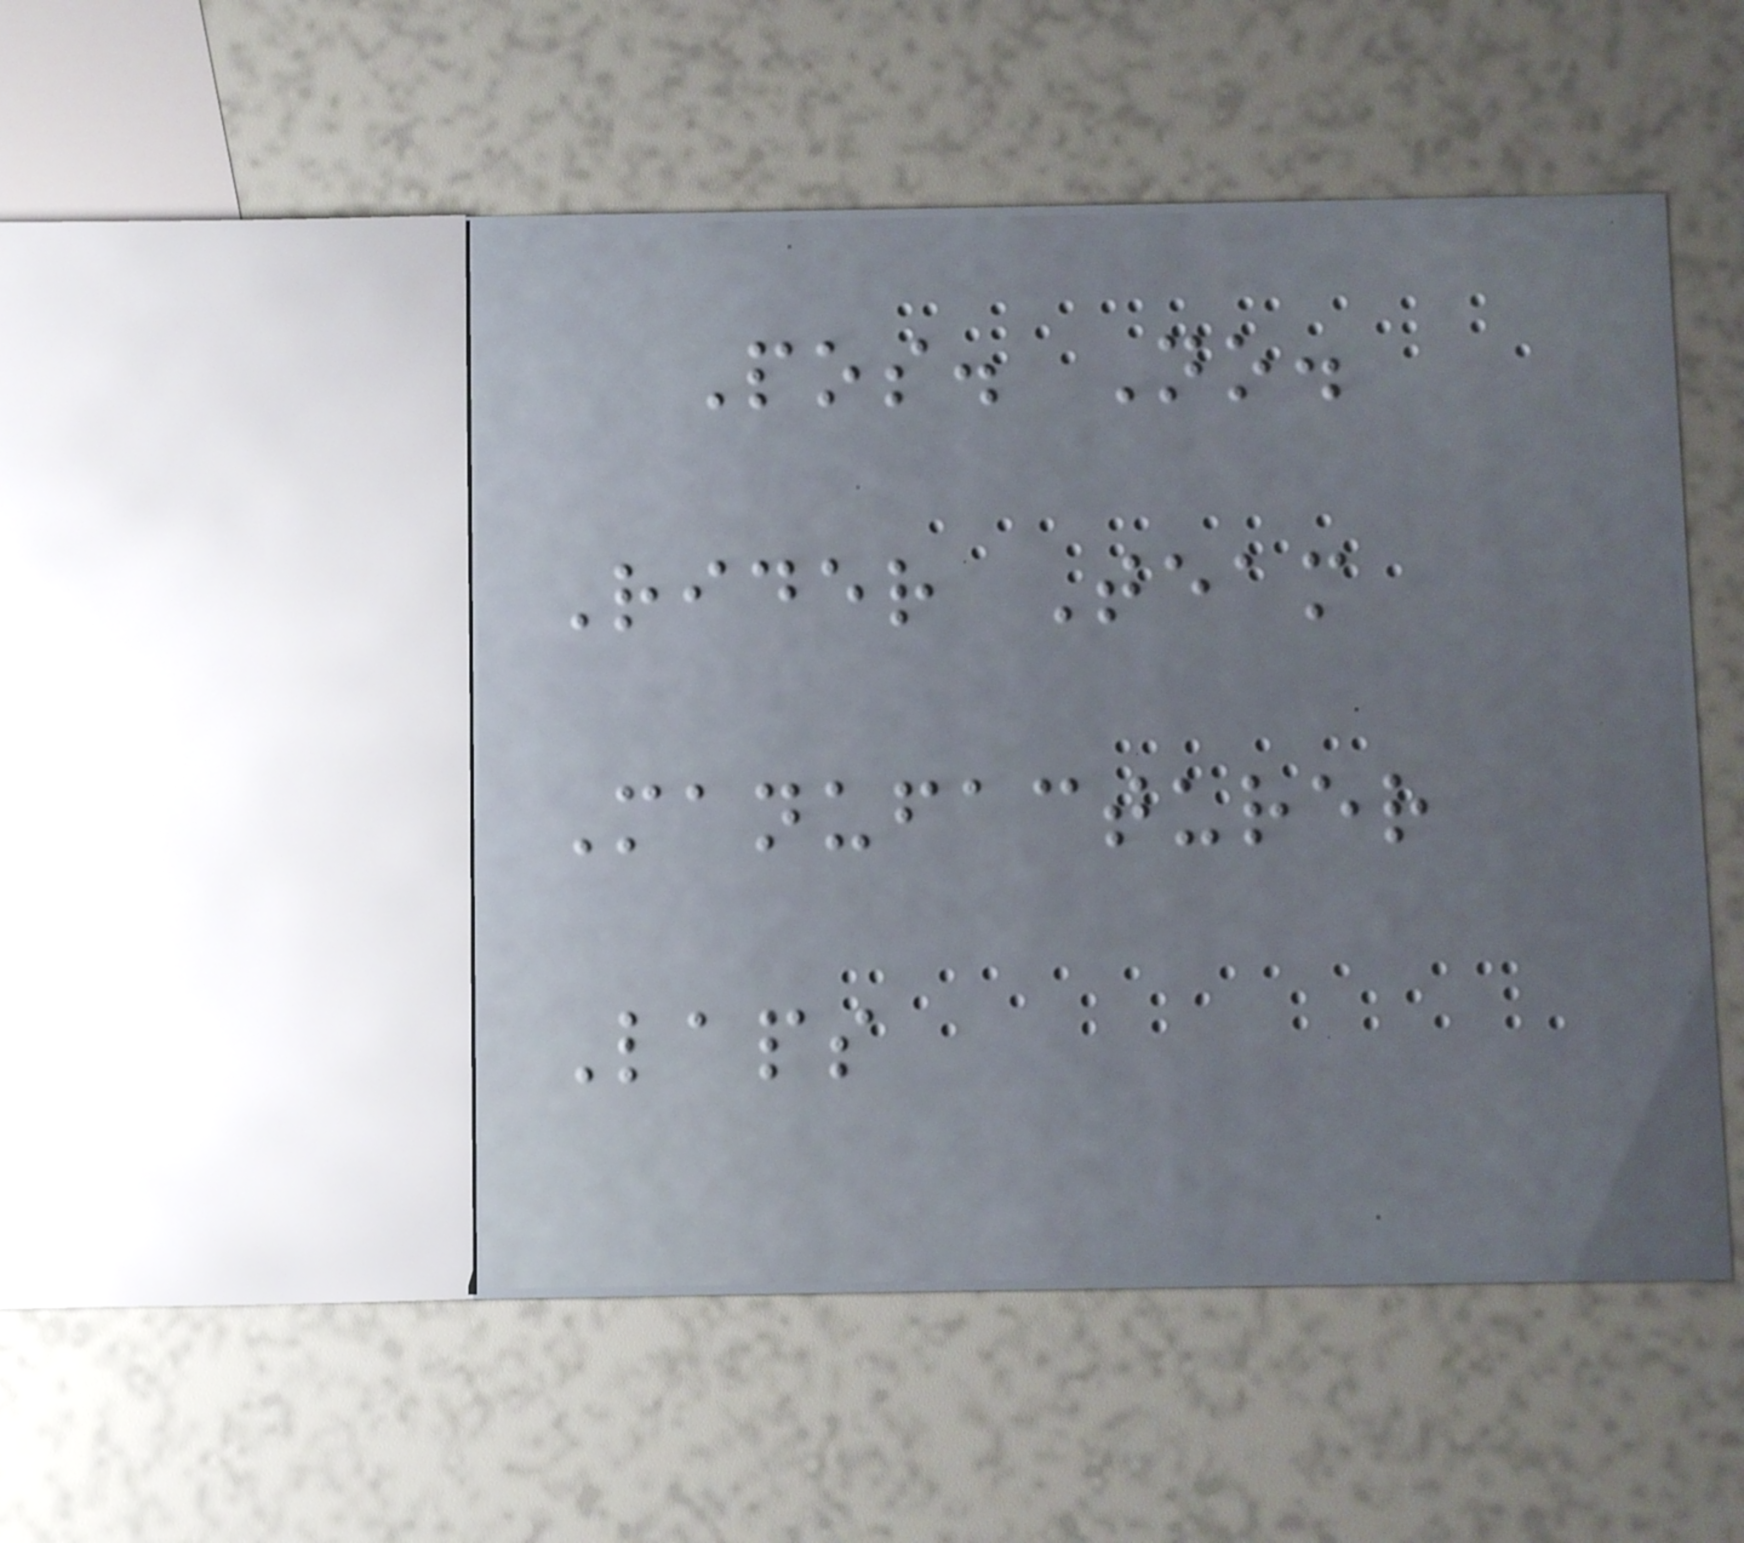Pos. No.
Rider Team
Manufacturer
Laps
